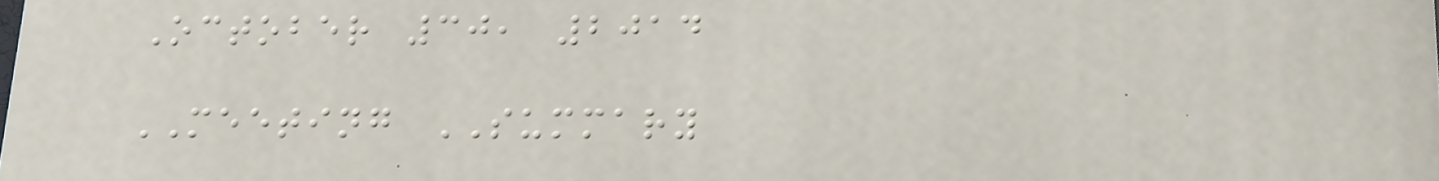October 30, 2014
MEETING SUMMARY
